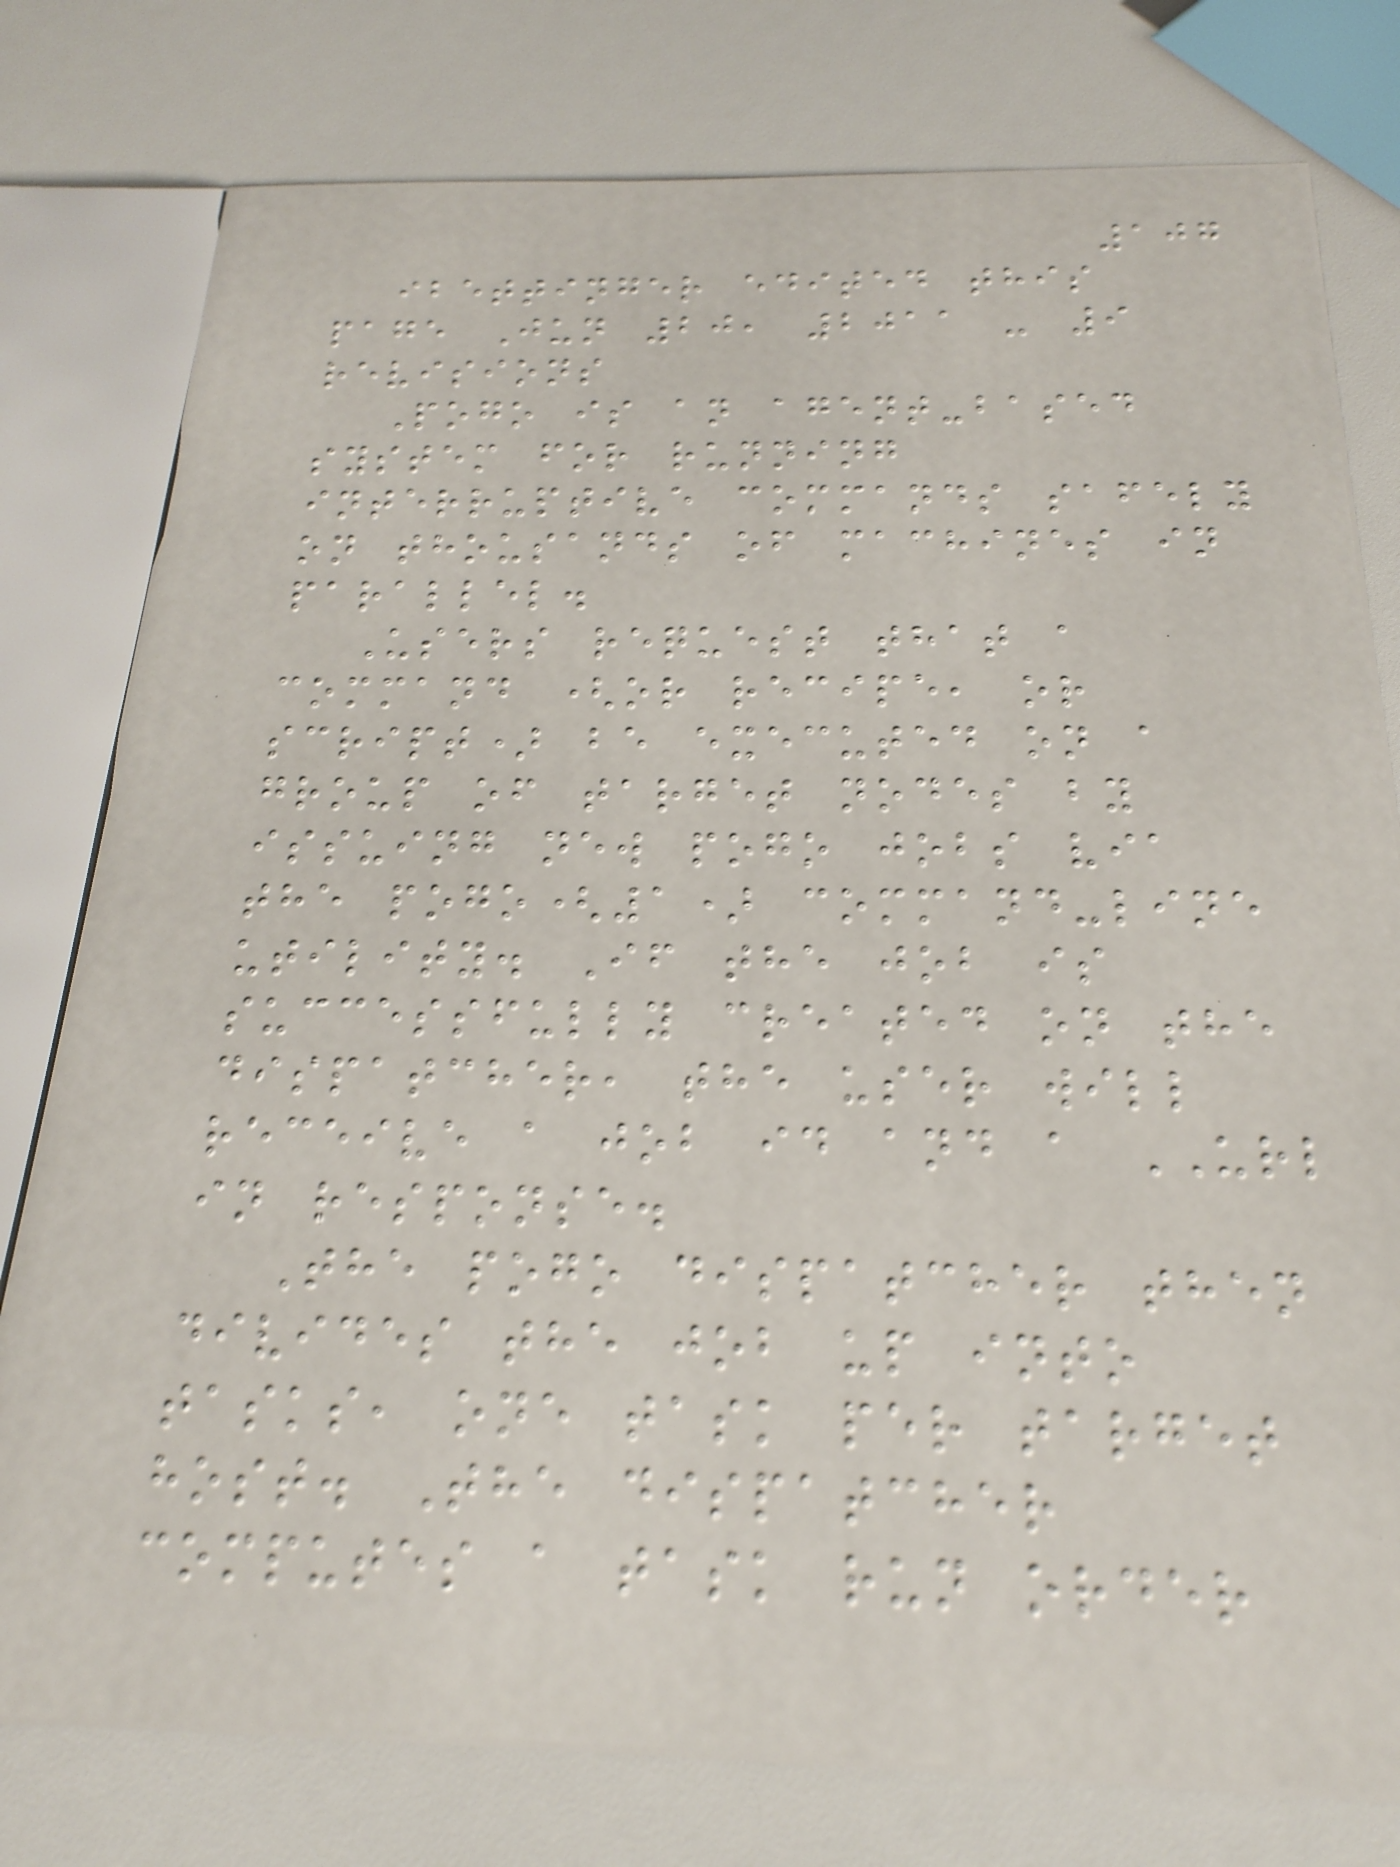107
ibettinger edited this
page Jun 20, 2011 - 9
revisions
Pogo is an agent-based
system for running
interruptive commands safely
on thousands of machines in
parallel.
Users request that a
command (or recipe, or
script) be executed on a
group of target nodes by
issuing new pogo jobs via
the pogo(1) command-line
utility. If the job is
successfully created on the
dispatcher, the user will
receive a job id and a URL
in response.
The pogo dispatcher then
divides the job up into
tasks, one task per target
host. The dispatcher
computes a task run order
